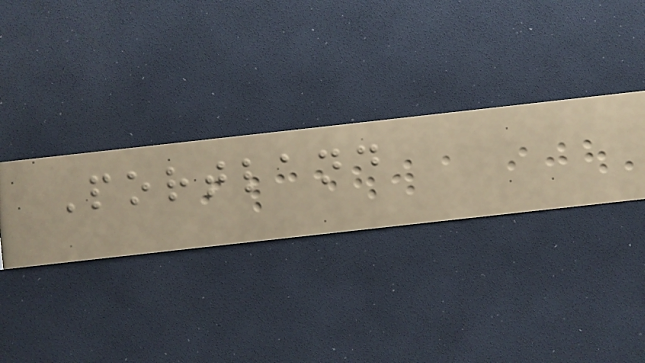Portland
